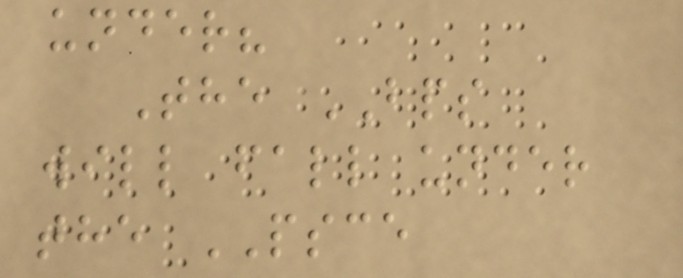under?
The BPS
will fall under
the PSCE
